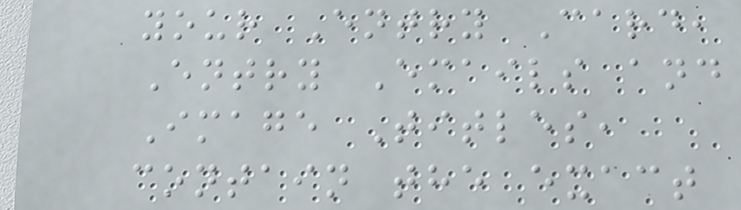your Entry Card,
Entry Emails and
Image Titles,
contain the exact
